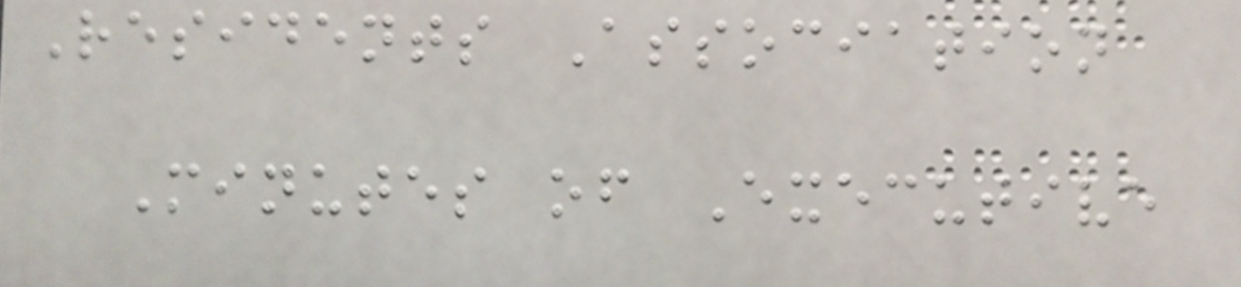Residents Association
Minutes of Executive
